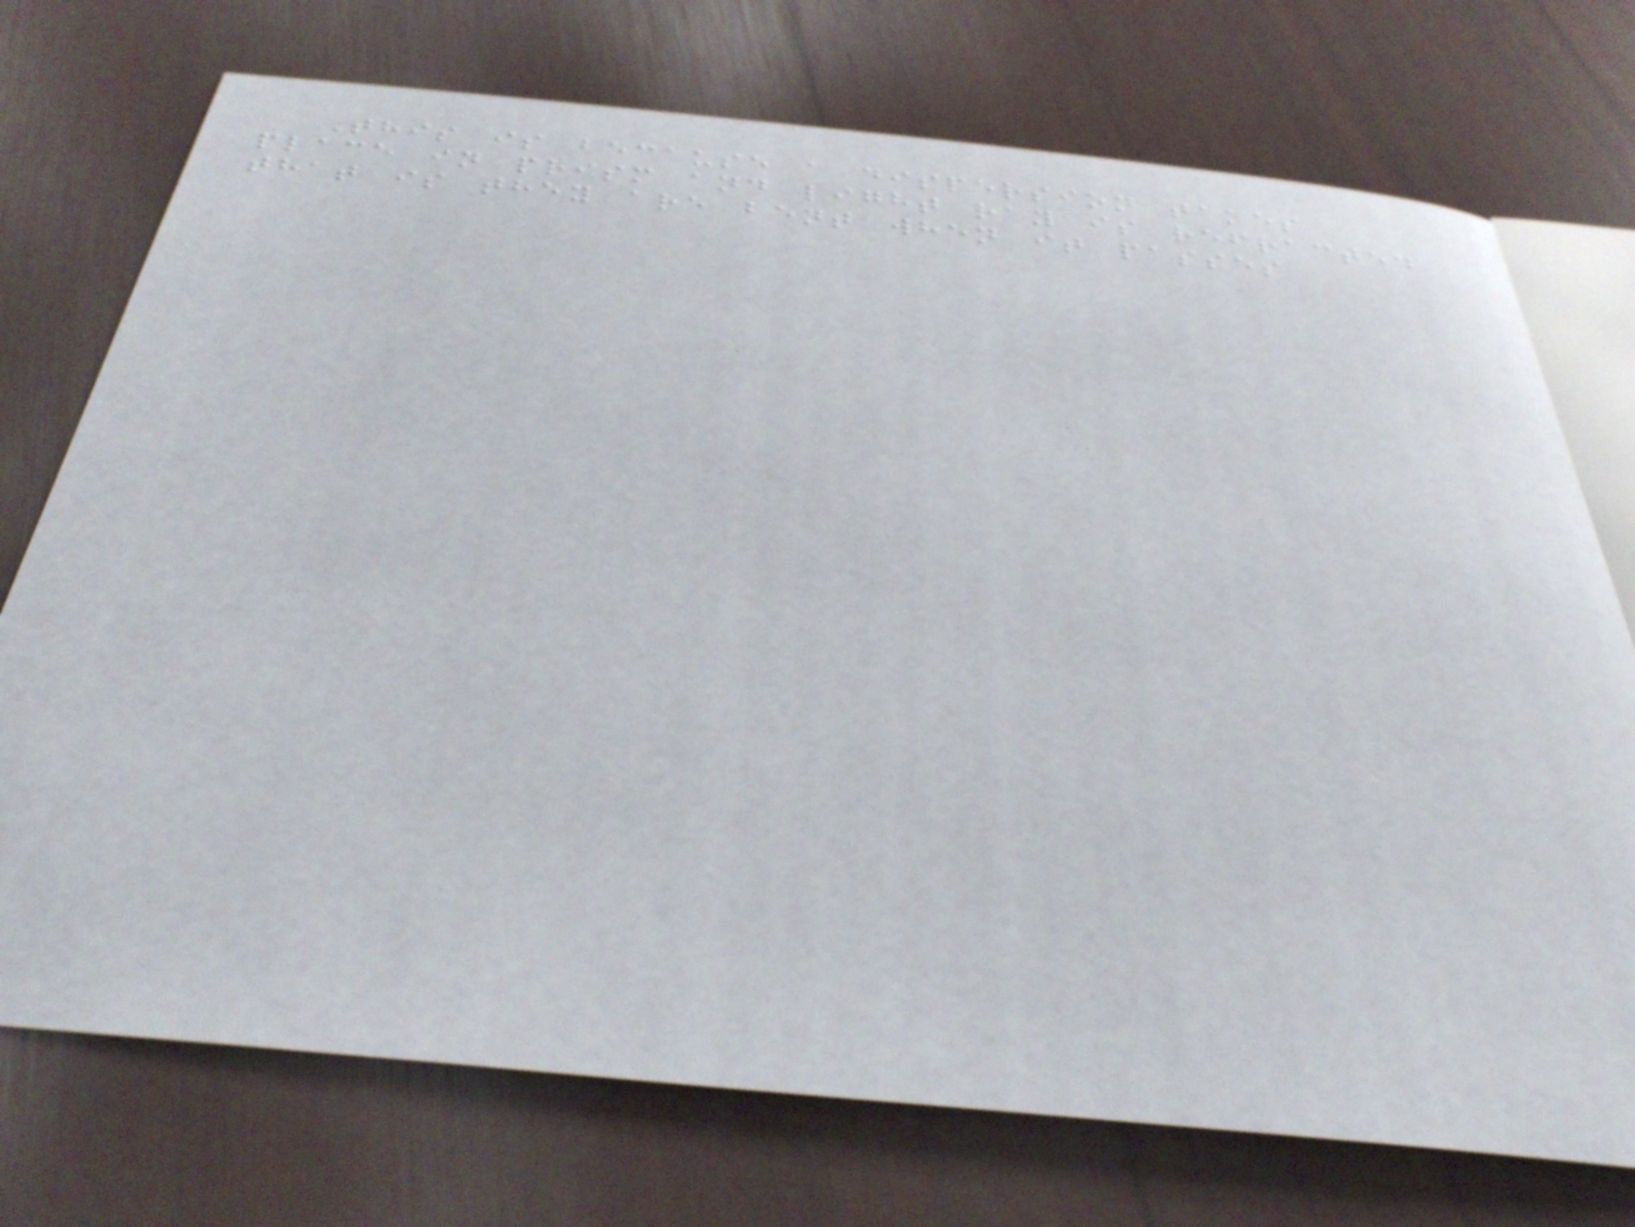This is because a dispersion takes
place in prism and light ray is refracted
that is they are bent when it passes
